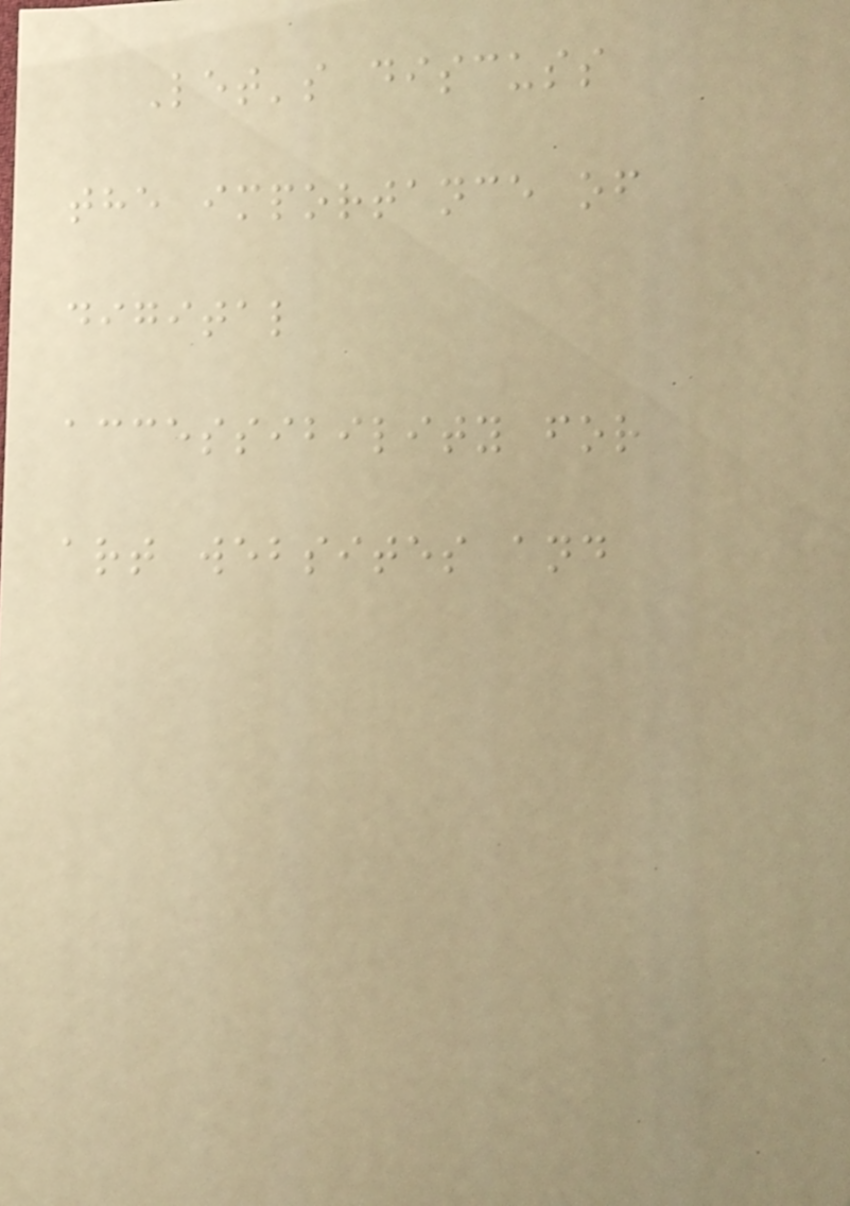Let's discuss
the importance of
digital
accessibility for
art websites and
